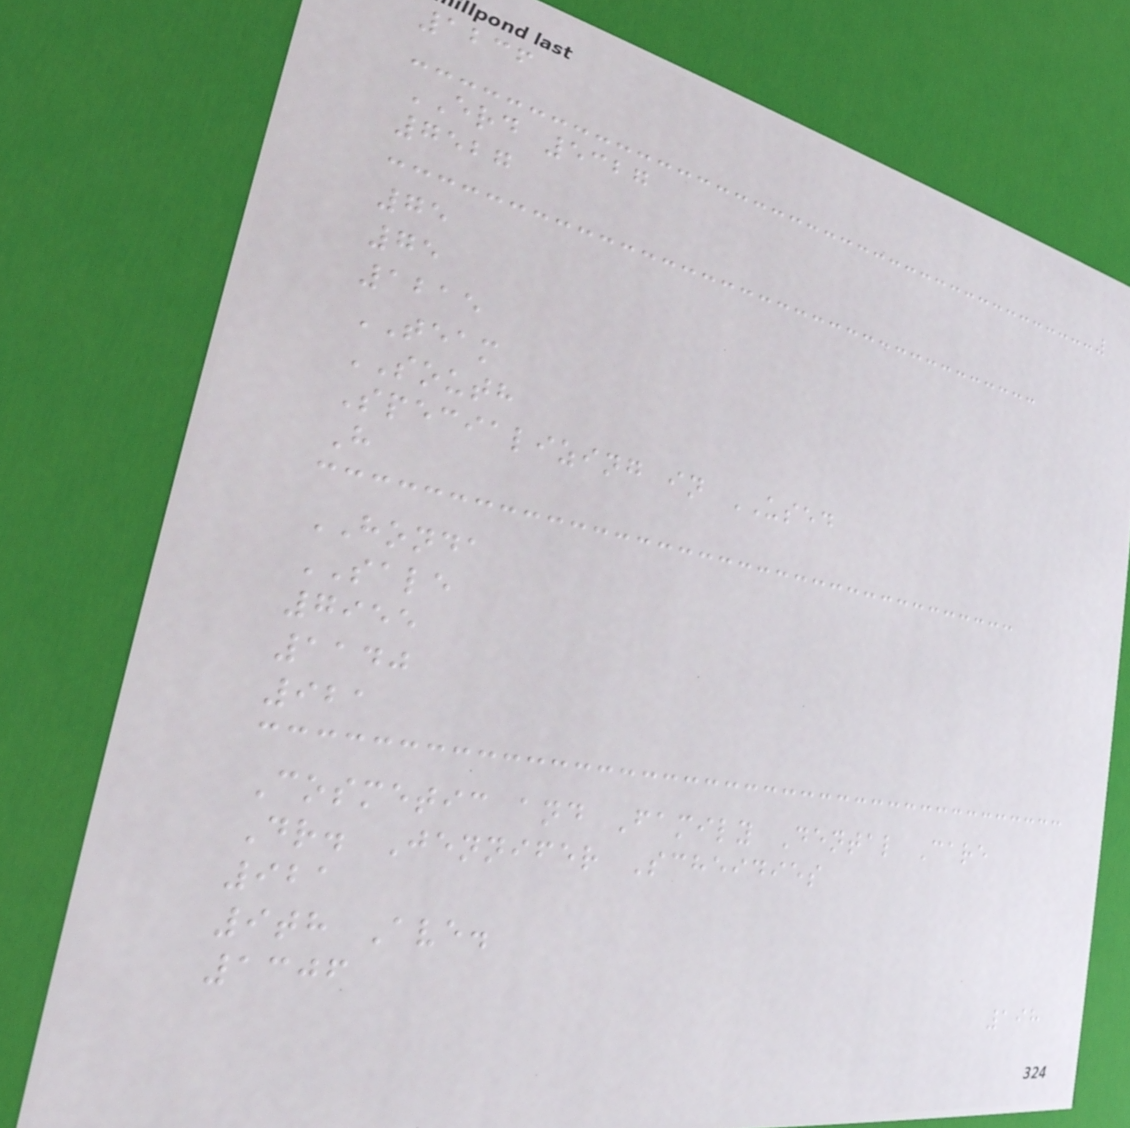1236
ERD 5327
7527
75
75
1215
TEAM
SOUTH
Specializing in USED
H
HONDA
SALE
7955
1140
921
Cosmetic and Family Dental Care
Dr. Jennifer Scheidies
921
9th Ave.
1306
198
